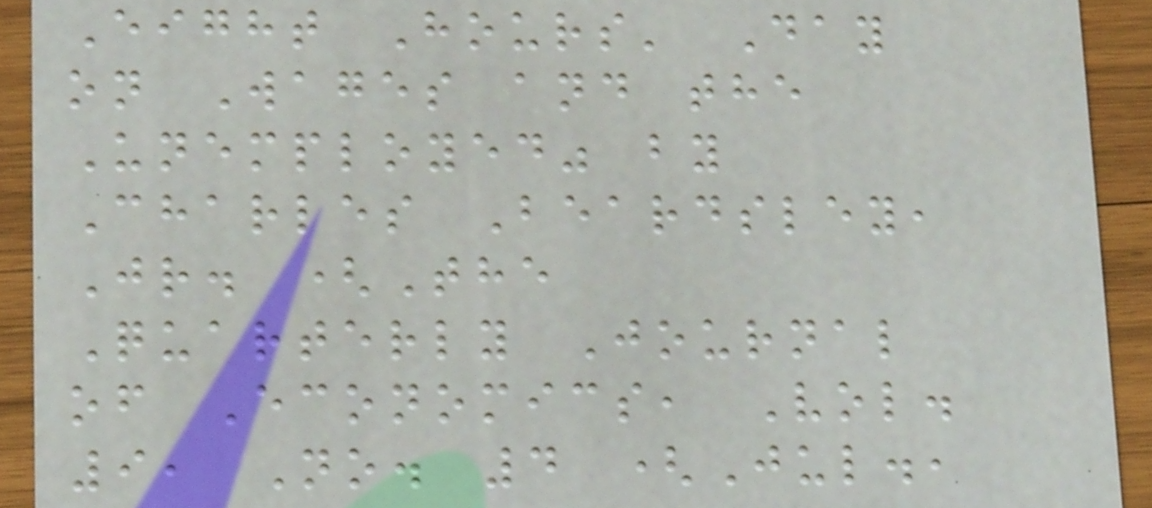Eight Hours' Day
on Wages and the
Unemployed" by
Charles Beardsley,
Jr. (The
Quarterly Journal
of Economics, Vol.
9, No. 4 (Jul.,
